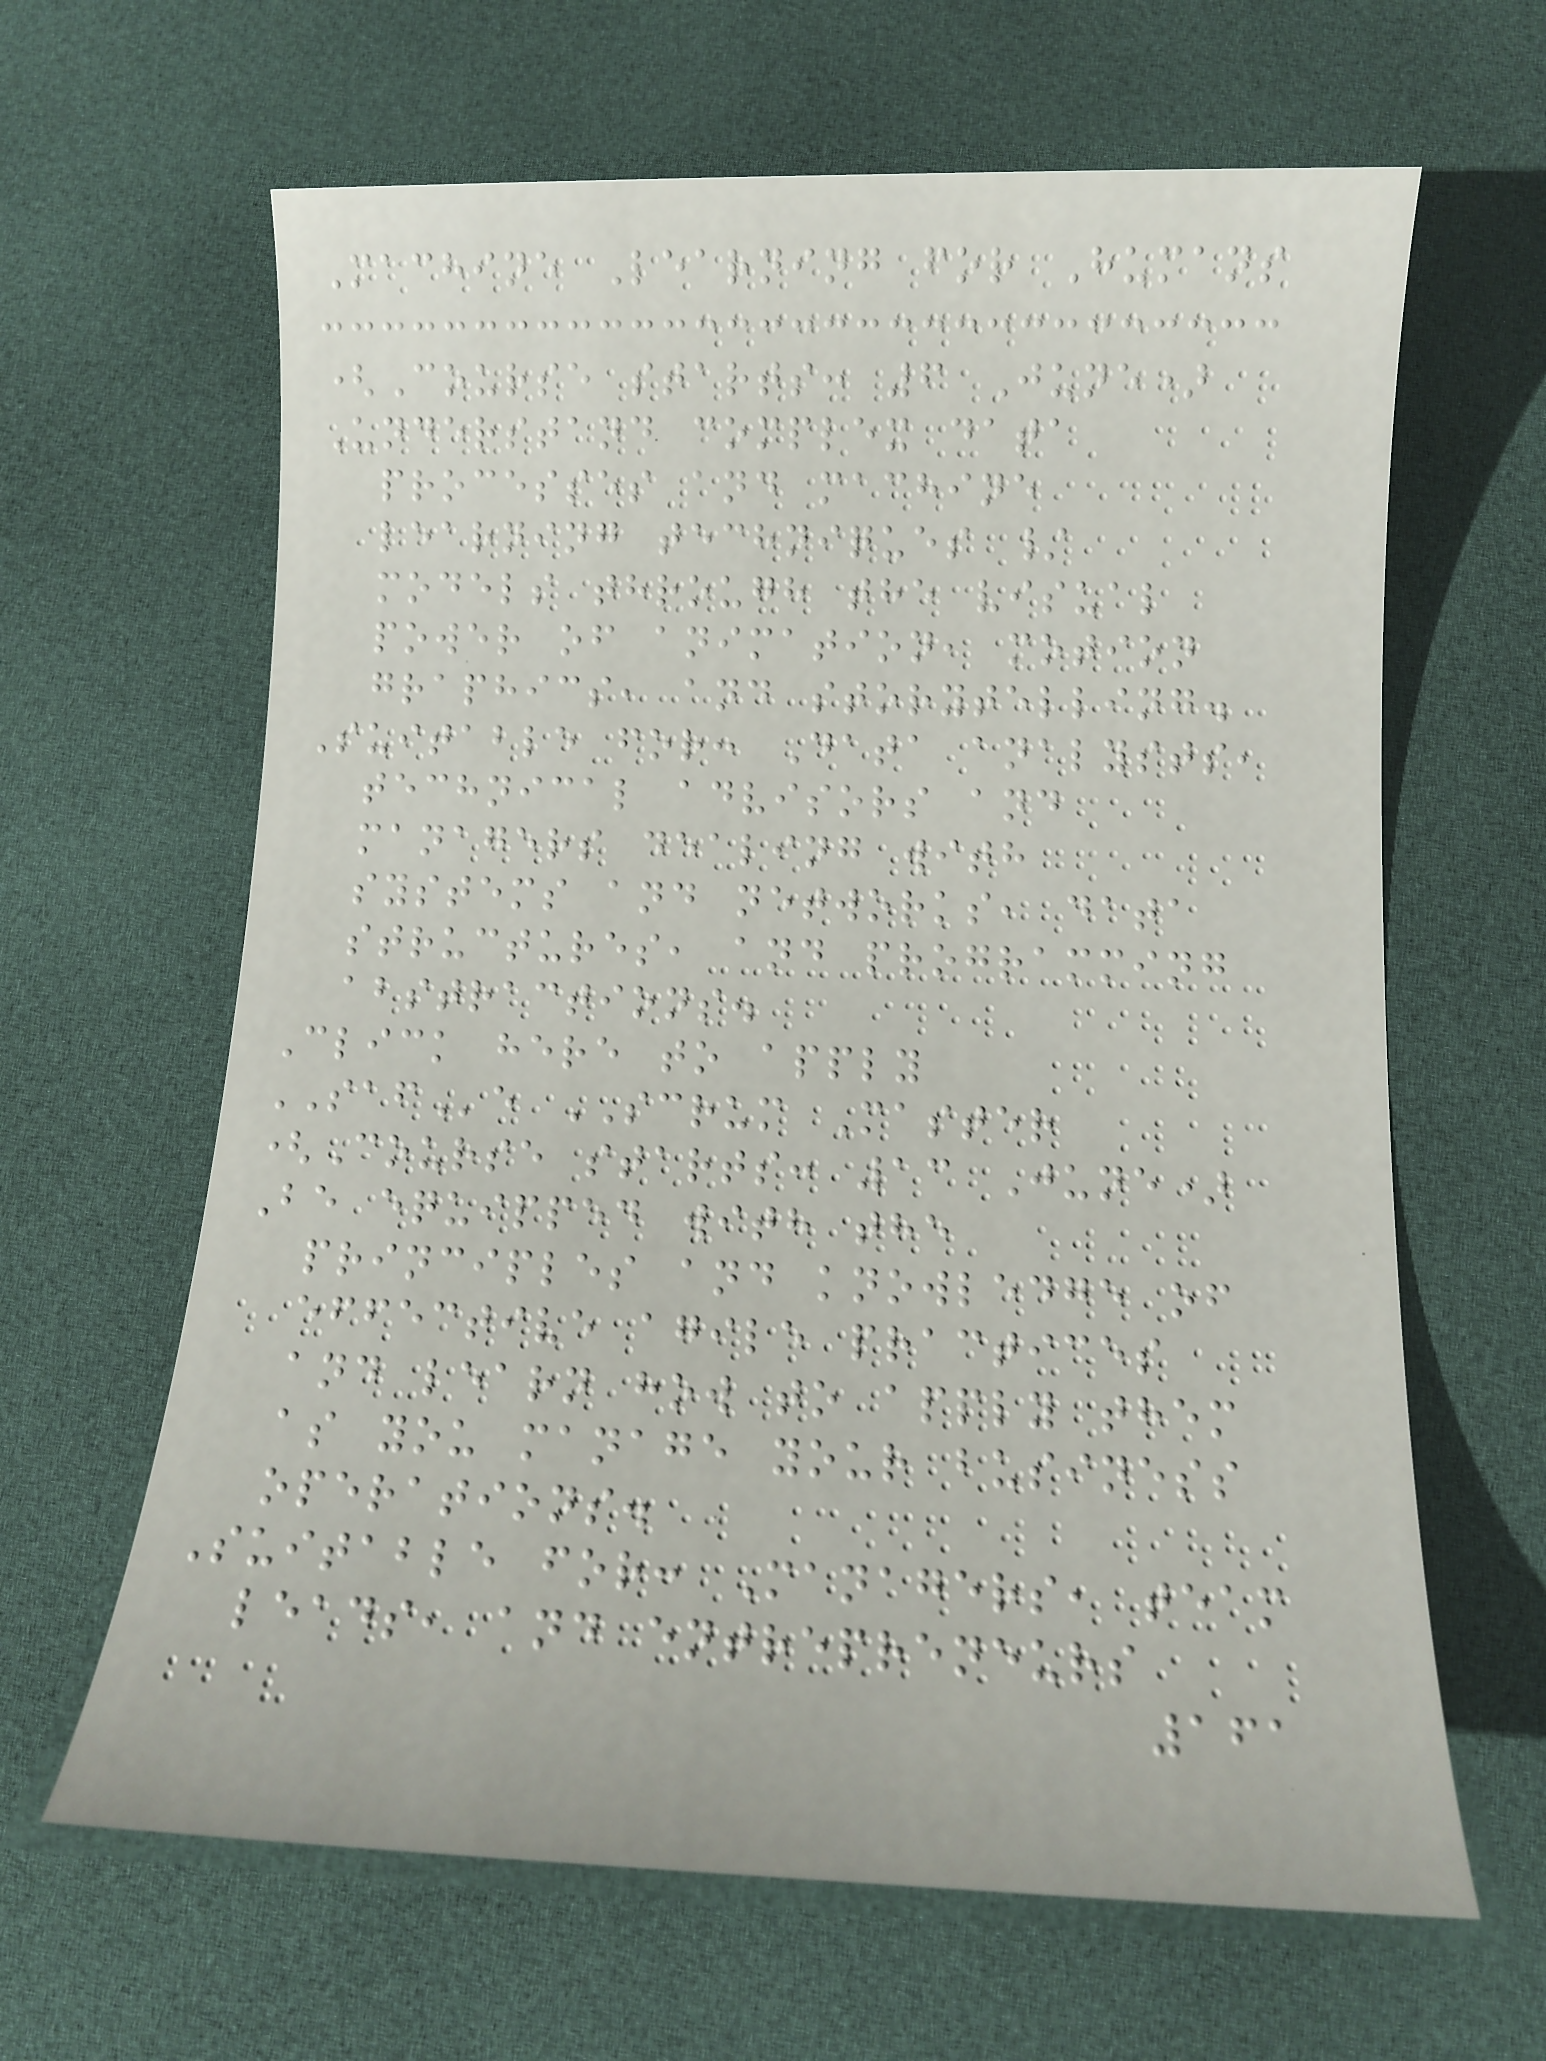Machine Learning for Humans
(Course starts: 6 June)
Understand complex data
processes and machine
learning techniques /
models through the visual
power of animation, motion
graphics, and storytelling.
Suitable for: Data analysts,
technical advisors and
managers dealing with
systems and networks, data
structures, and programming
abstractions.
Click here to apply
SAFe SCRUM Master
(Course starts: 13 June)
Be equipped with the
principles and knowledge of
effective agile practices
and learn how to apply them
as you manage your business
operations.
Suitable for: Managers, team
leads, and entrepreneurs
161
